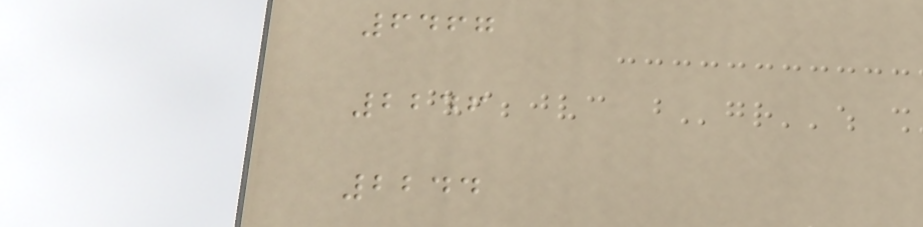6467
2246
2244
